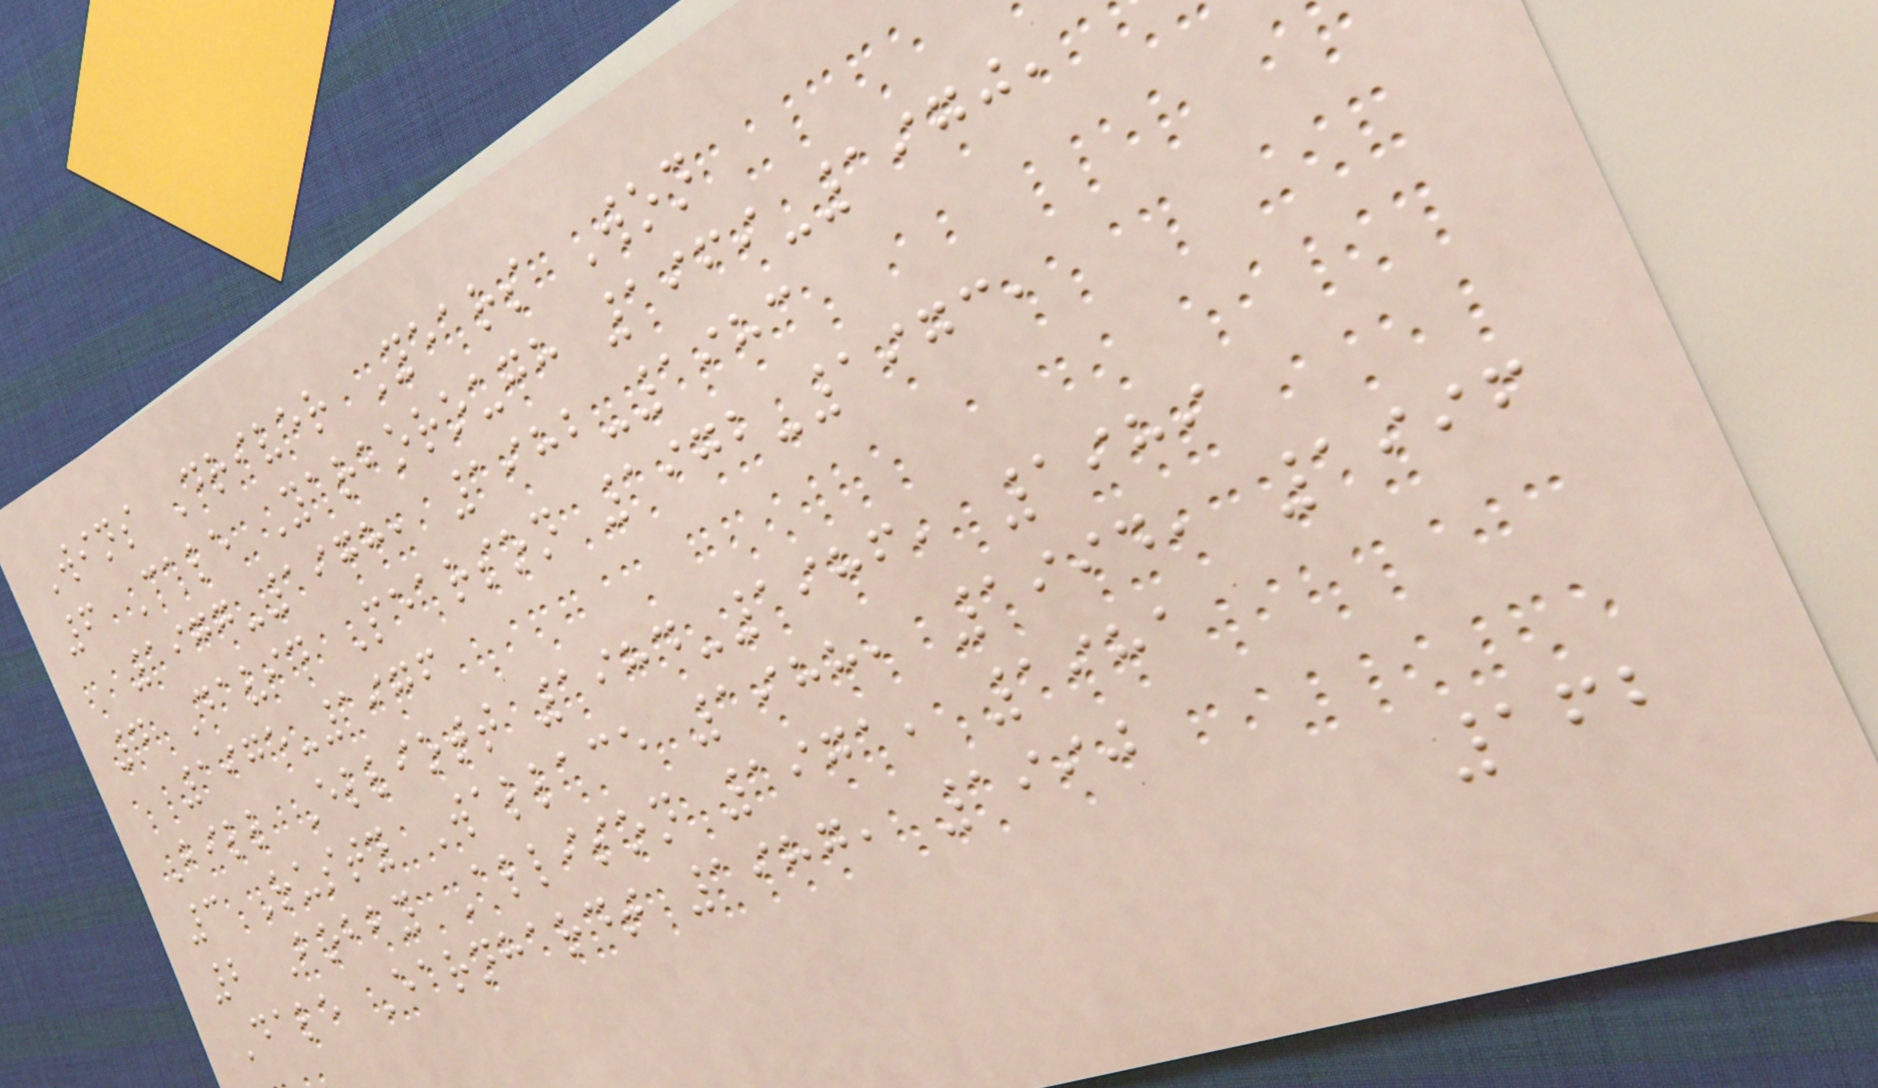Wins Driver Years Won
6 Cale Yarborough 1969-1970,
1977-1978, 1982-1983
4 David Pearson 1972-1973,
1975-1976
Bill Elliott 1984-1986, 1989
3 Rusty Wallace 1988, 1994, 1996
2 Bobby Allison 1971, 1981
Dale Earnhardt 1987, 1990
162
